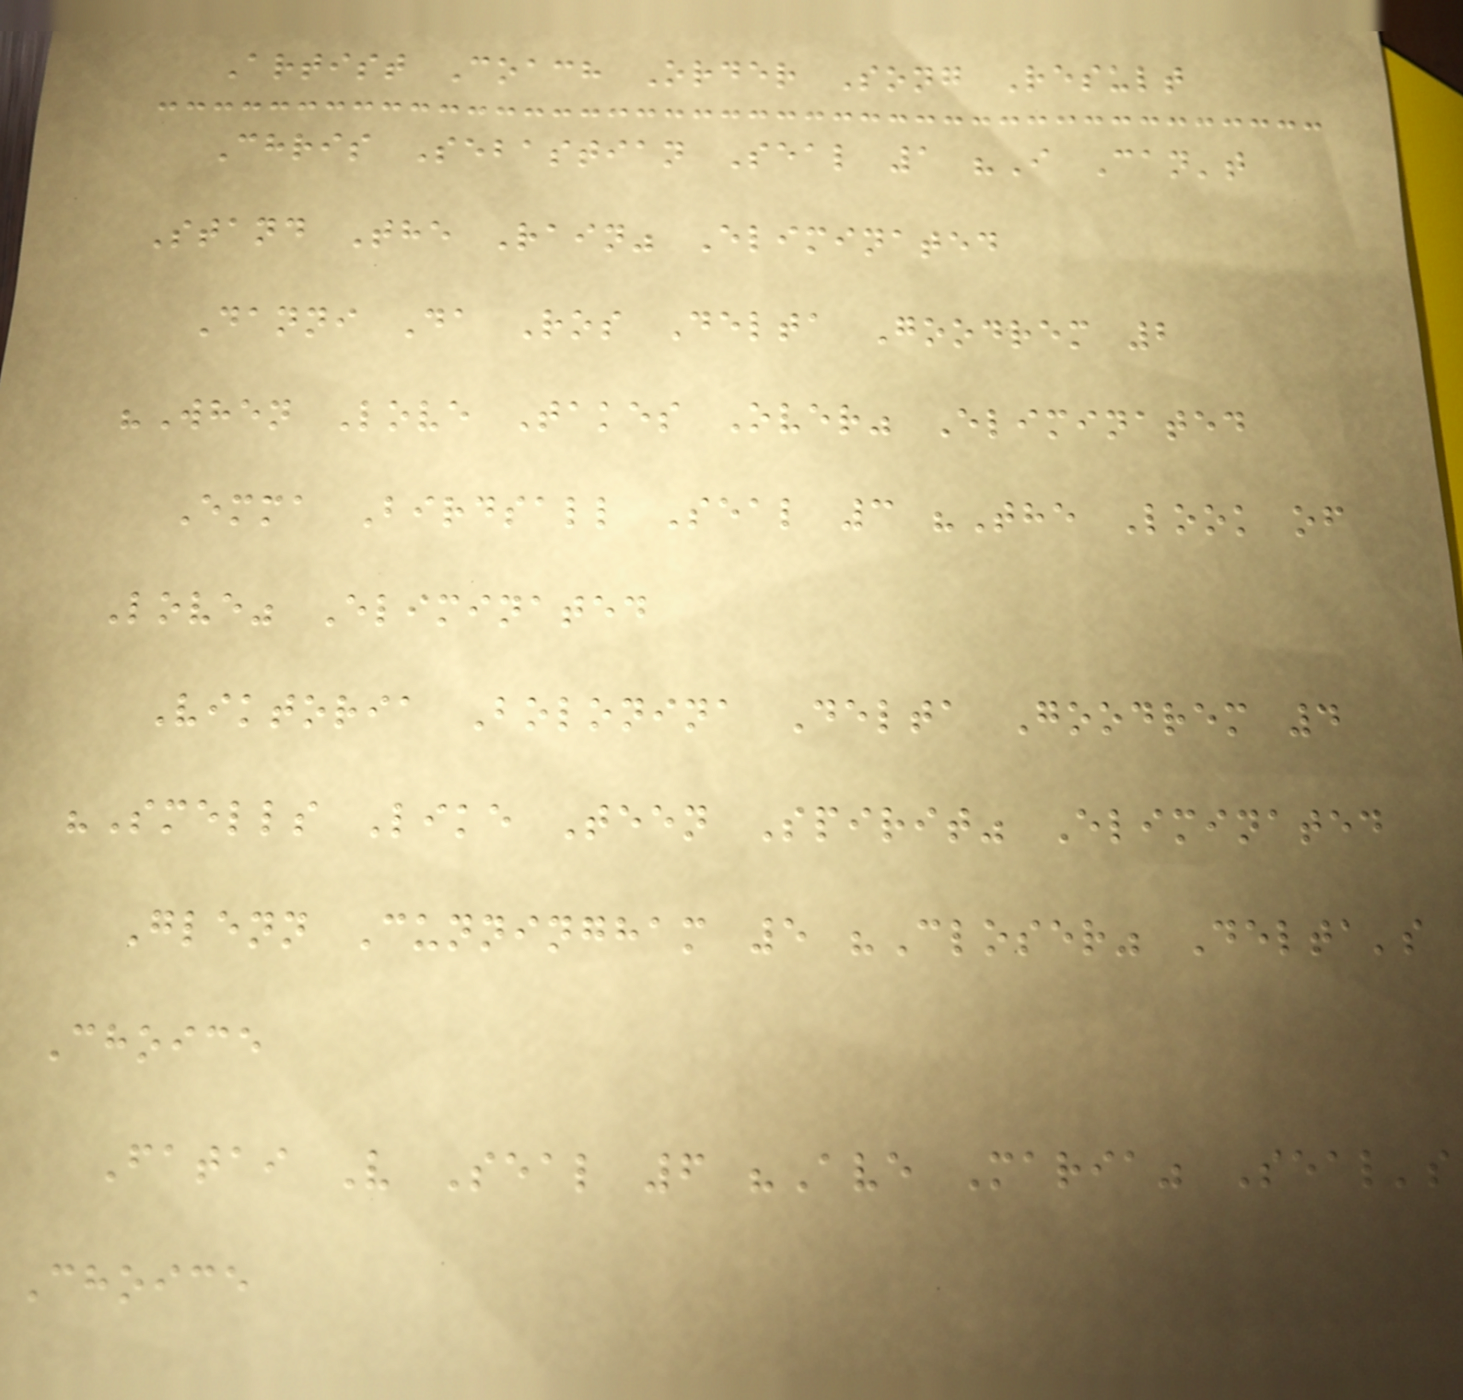Artist Coach Order Song Result
Chris Sebastian Seal 1 "I Can't
Stand The Rain" Eliminated
Danni Da Ros Delta Goodrem 2
"When Love Takes Over" Eliminated
Emma Birdsall Seal 3 "The Look of
Love" Eliminated
Viktoria Bolonina Delta Goodrem 4
"Smells Like Teen Spirit" Eliminated
Glenn Cunningham 5 "Closer" Delta's
Choice
Fatai V Seal 6 "Ave Maria" Seal's
Choice
